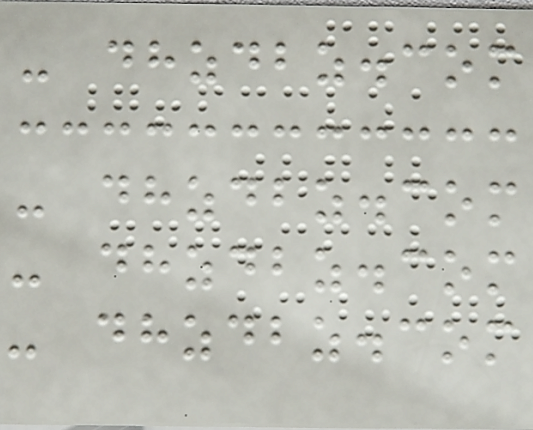- dhzdbz.com
- dhzdbz.com
- dhzdbz.com
- dhzdbz.com
